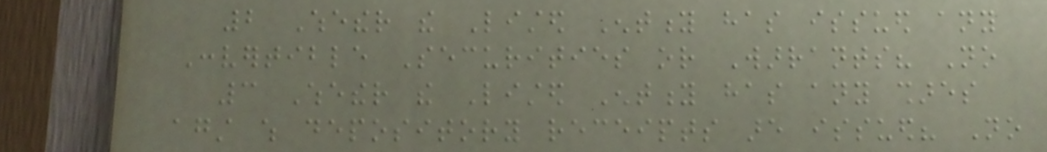2 Whether the Listed Entity has issued any
Convertible Securities or Warrants? No
3 Whether the Listed Entity has any shares
against which depository receipts are issued? No
